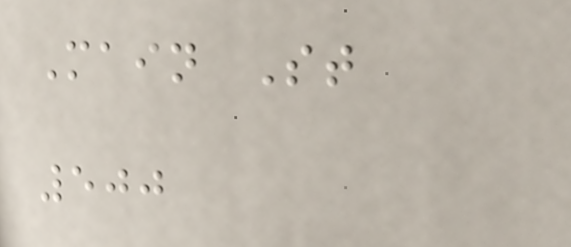Main St
500
